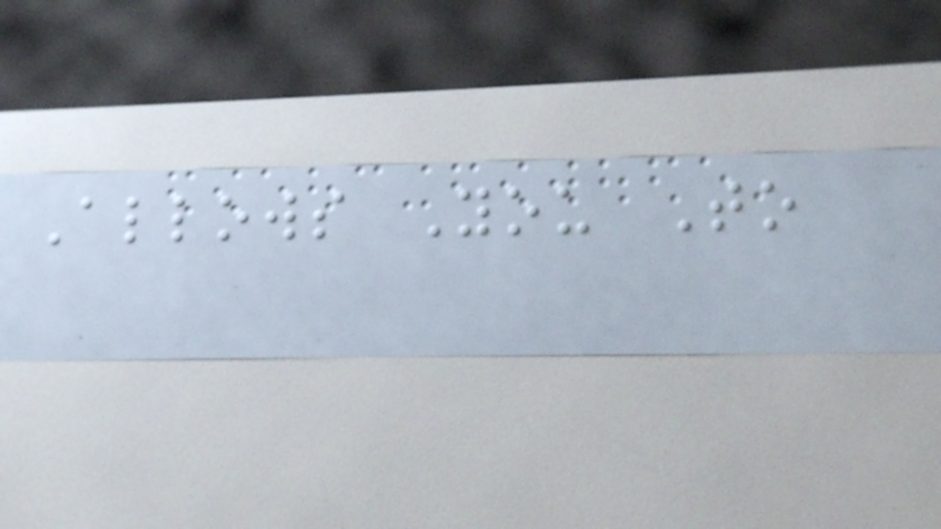Allows You To
